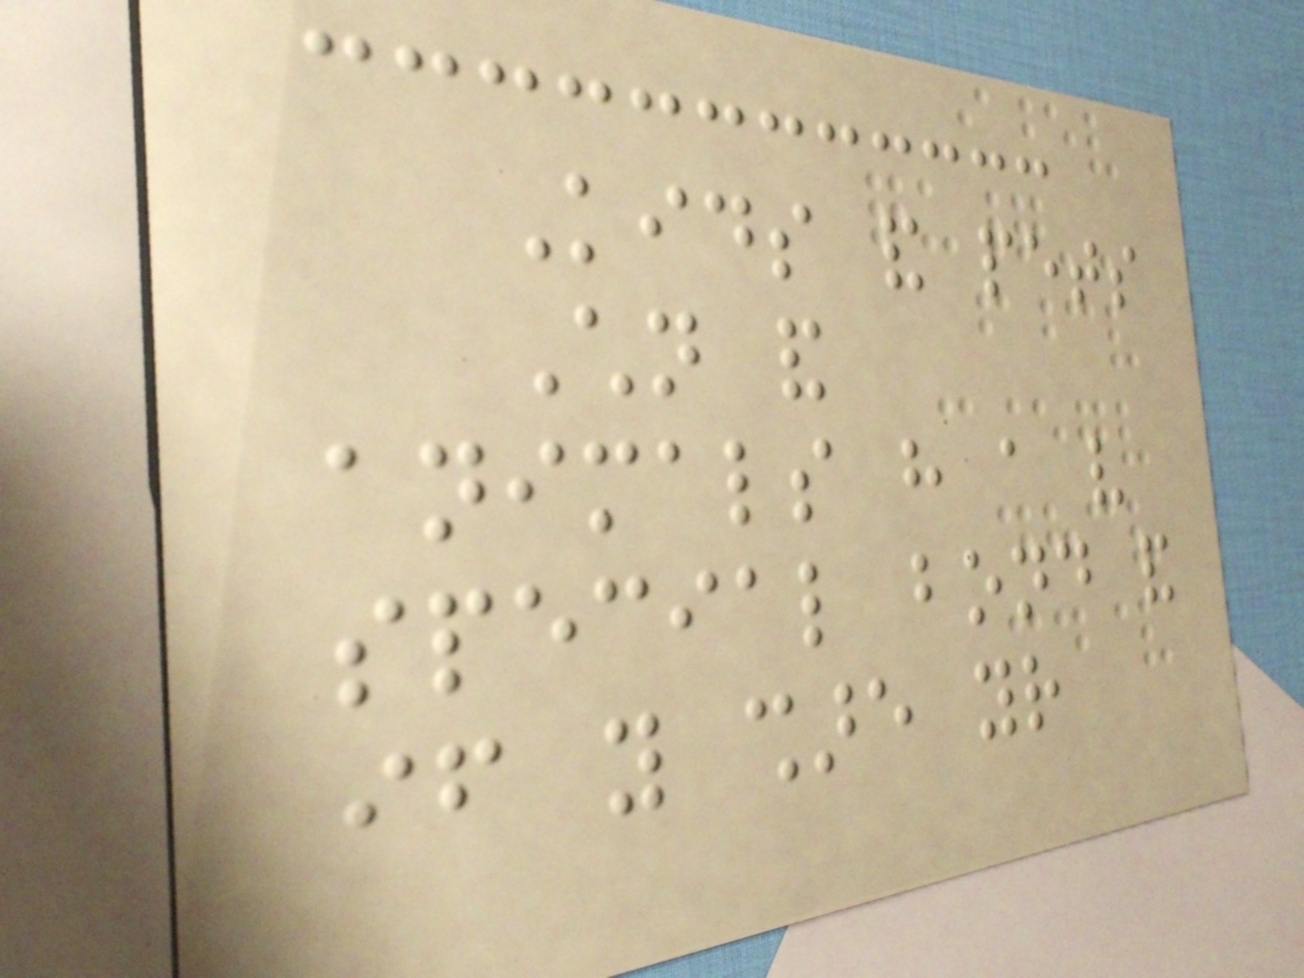Kids and pets
Children and
animals have a very
special bond and
if you share your
